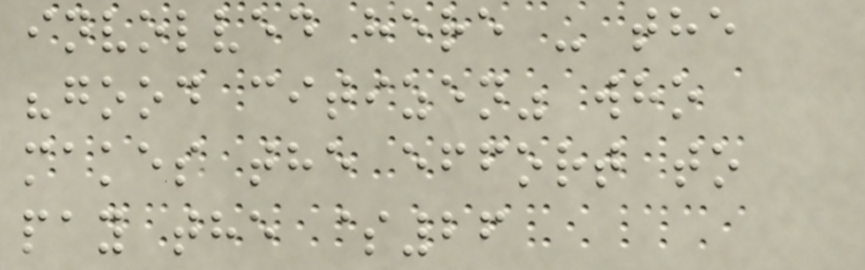involved here - the
"good citizen" who
makes the effort to
pay the $26
